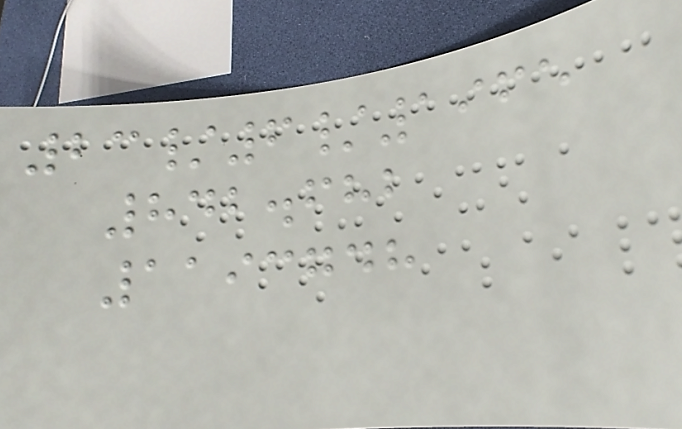23/6/1965
842.682
1193748
